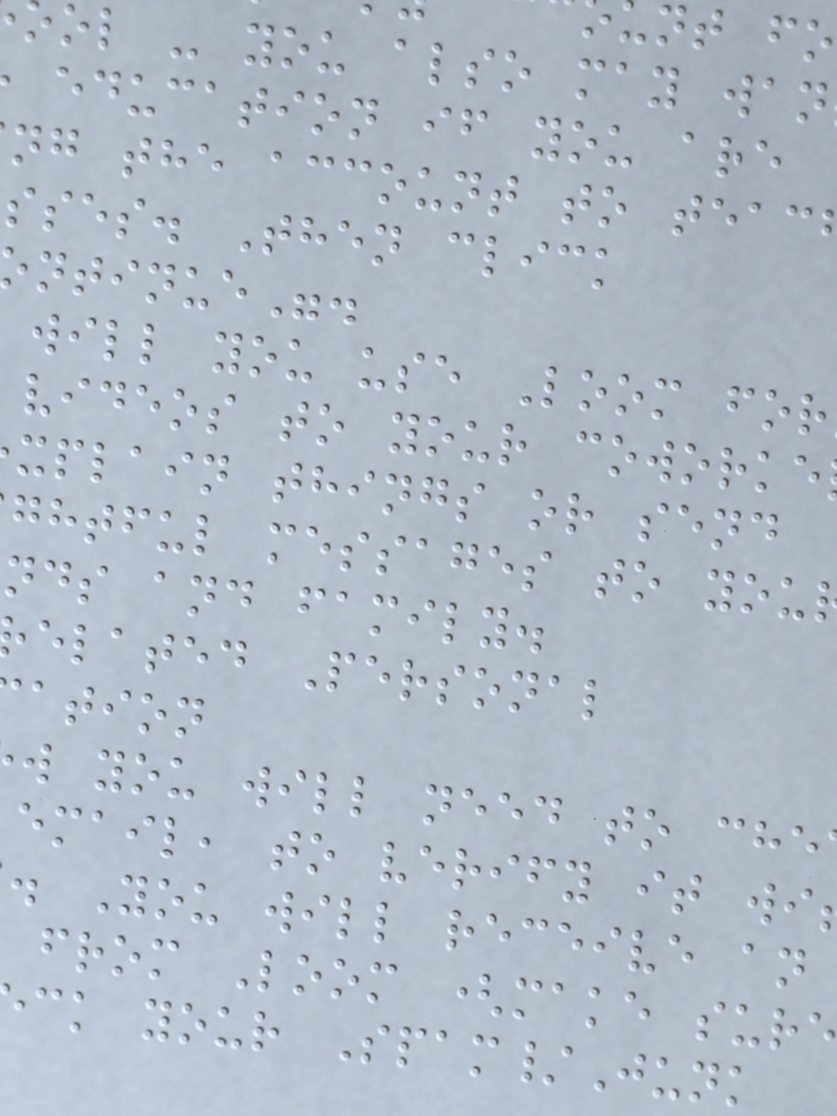ol - you also may wan
education if you are
ng the account to teac
sses. Then click
ntinue".
will you use Loom for
videos to your coworke
xplain things or send
ghtful messages to you
nds and family.
elated Personal
ation
w you will need to che
email, to verify it wi
. You will receive an
from Loom (make sure
ck your Spam/Junk
